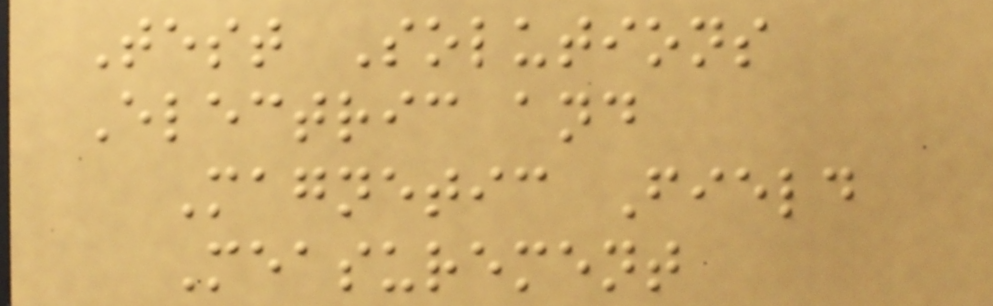Test Solutions
Electric and
Magnetic Field
Measurement
